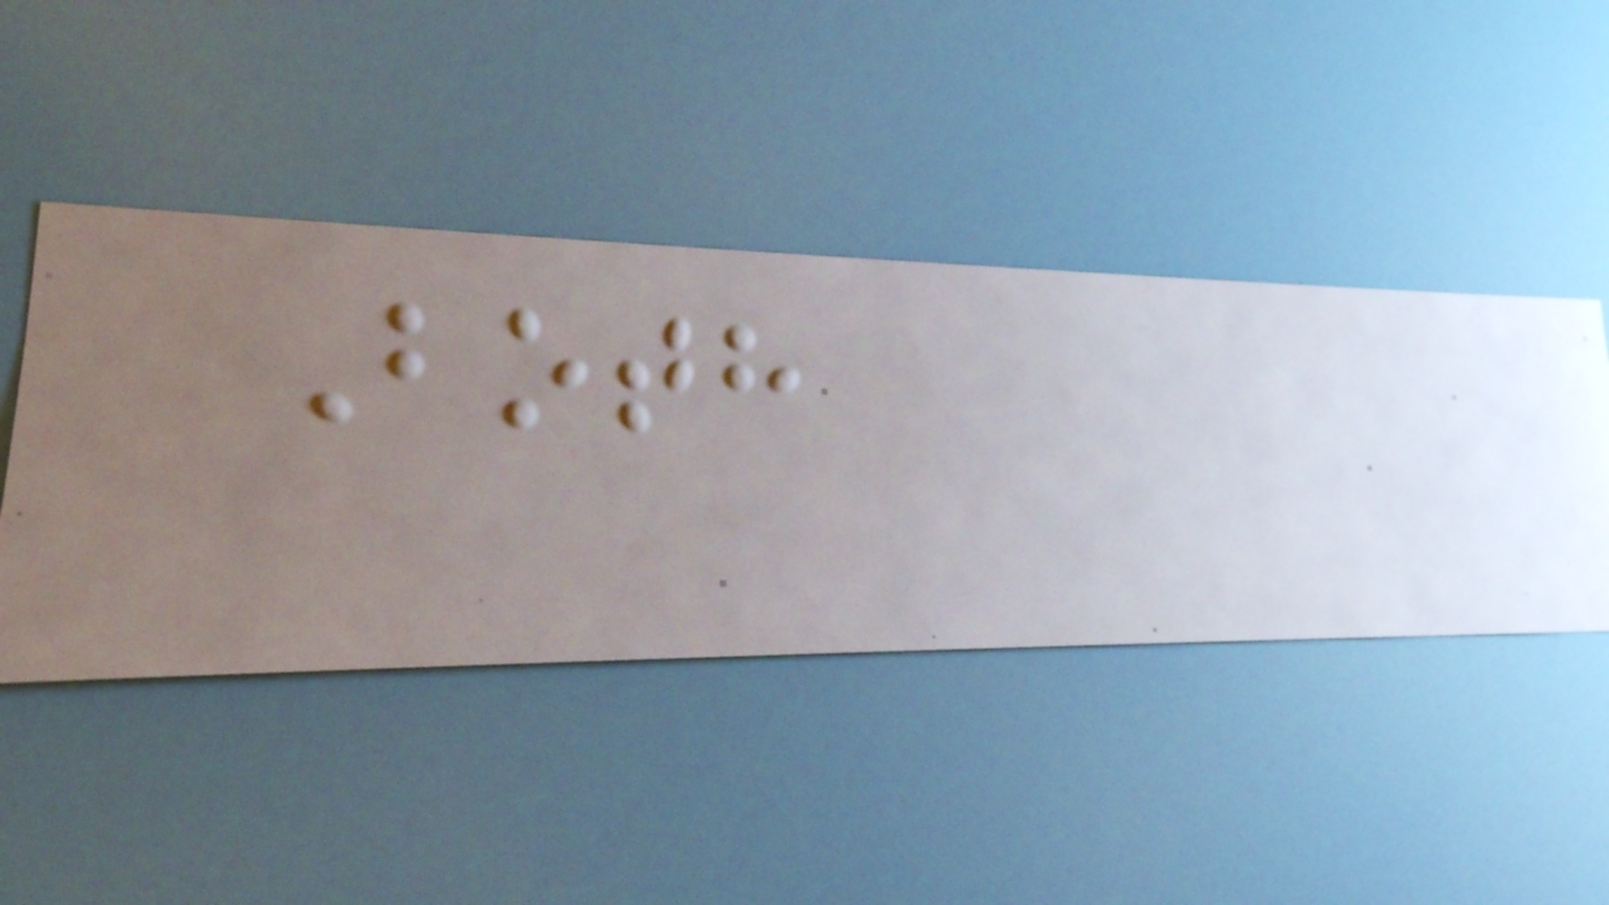Both
